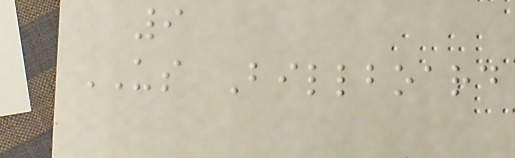9
US Billboard
